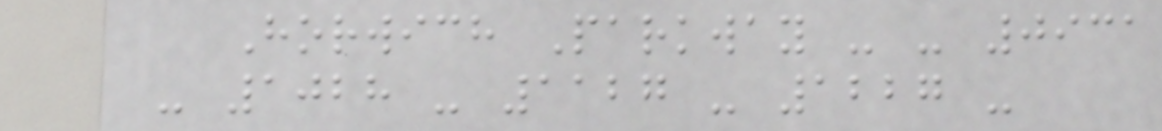Horwich Parkway - - 0931
- 1028 - 1127 - 1227 -
